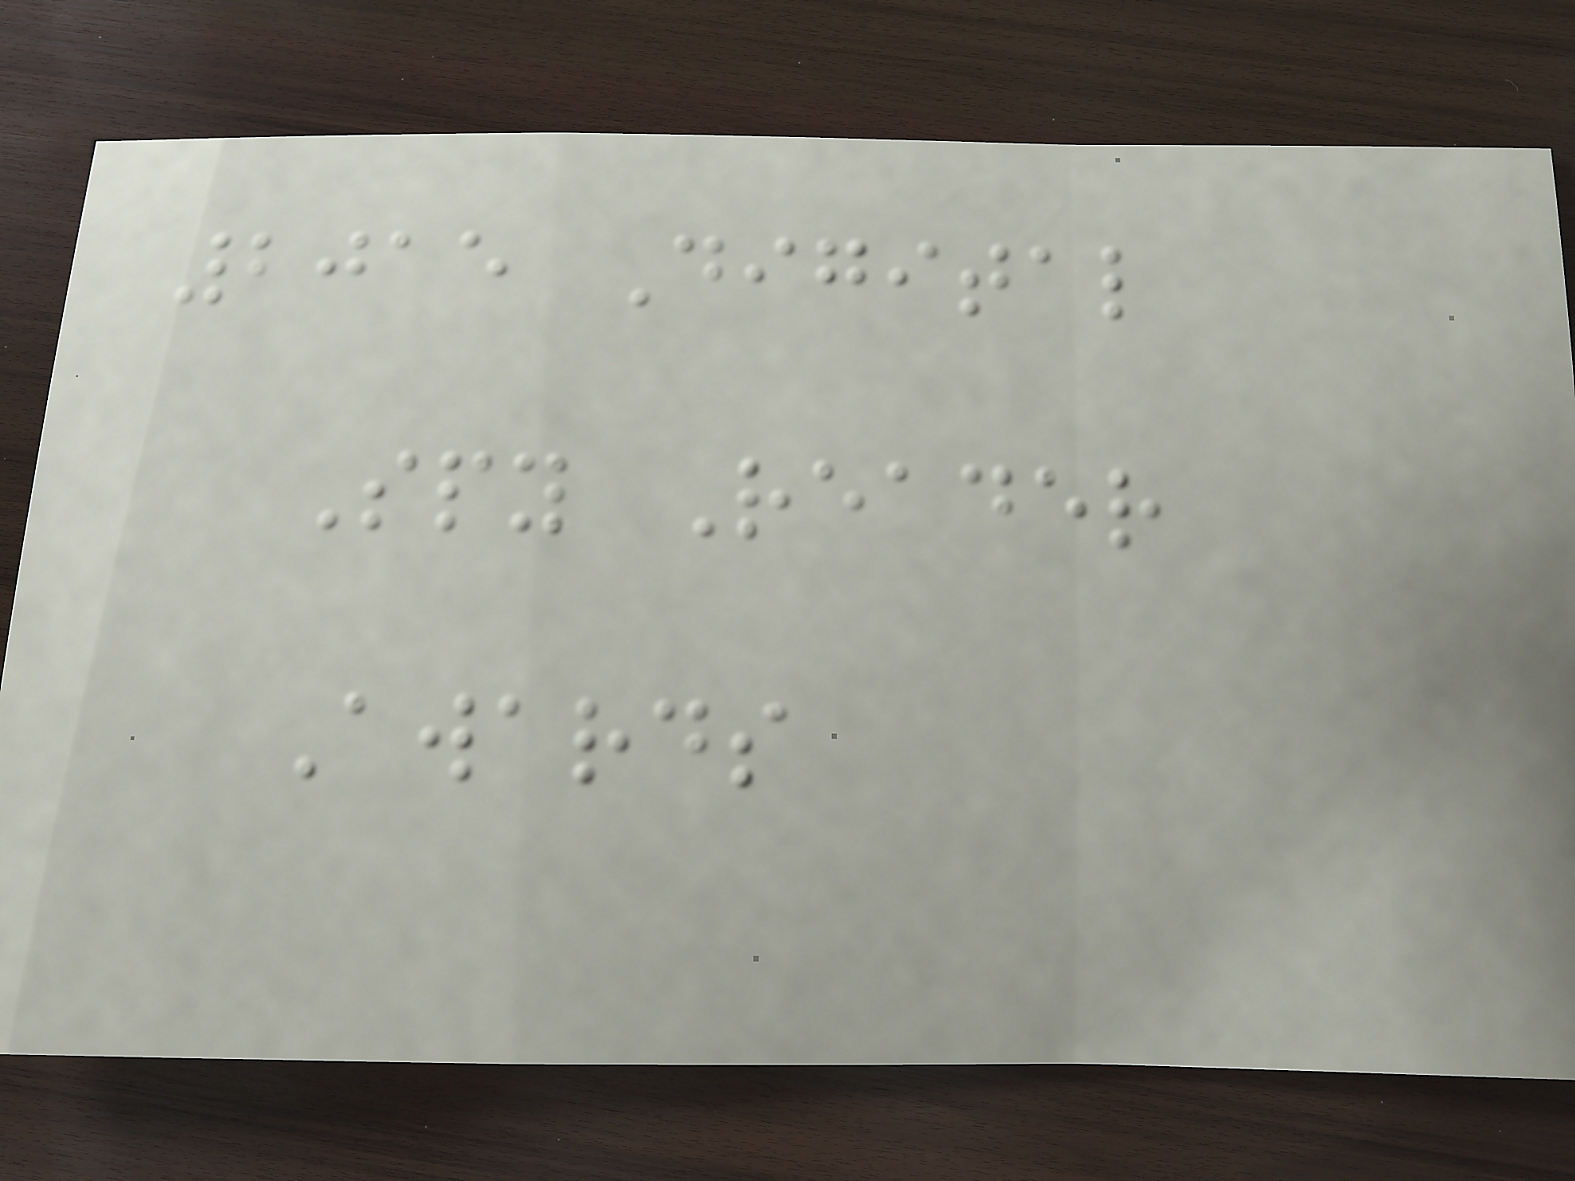2015 Digital
Spy Reader
Awards
